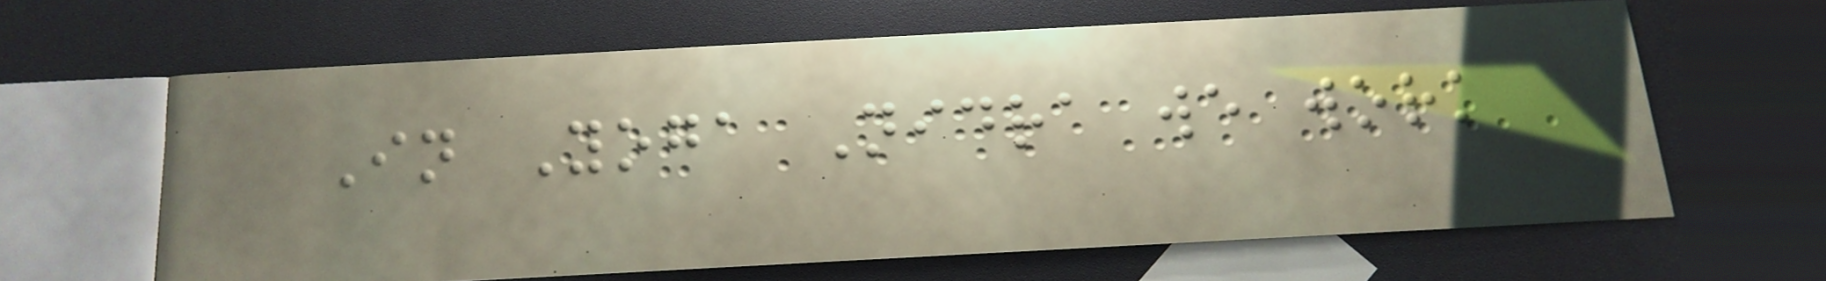In Yoga Nidra we work
